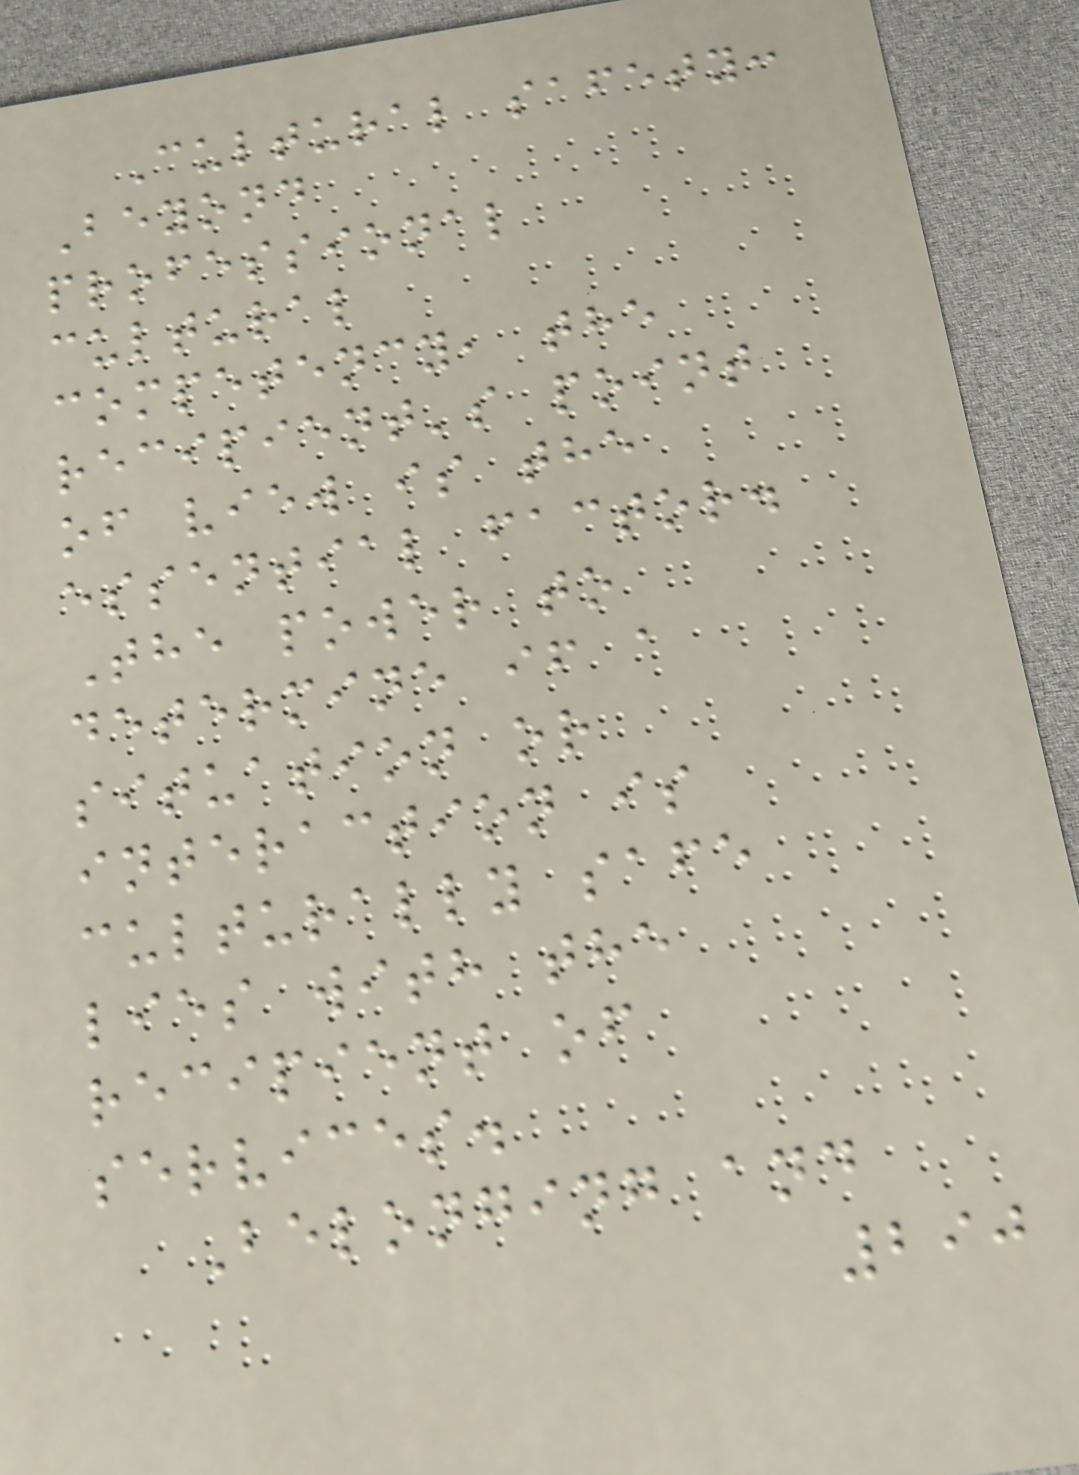Cultural safety:
Beyond
professional
cultural
competency, the
recipient's point
of view is the
essential factor.
The power to
determine if a
situation or
interaction is
culturally safe
lies with the
recipient of
services.
Belonging and
290
